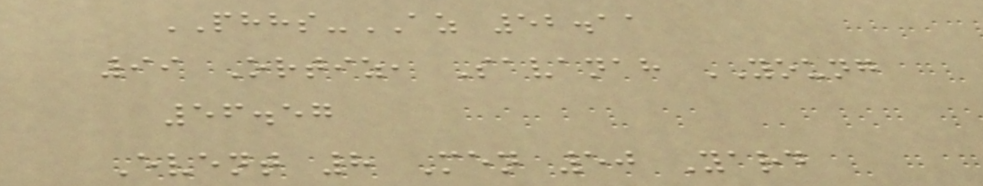PHHS-AZ 52.11
99 Ortiz, Savanah YOUNG
56.57
Event 8 Men 50 Yard
